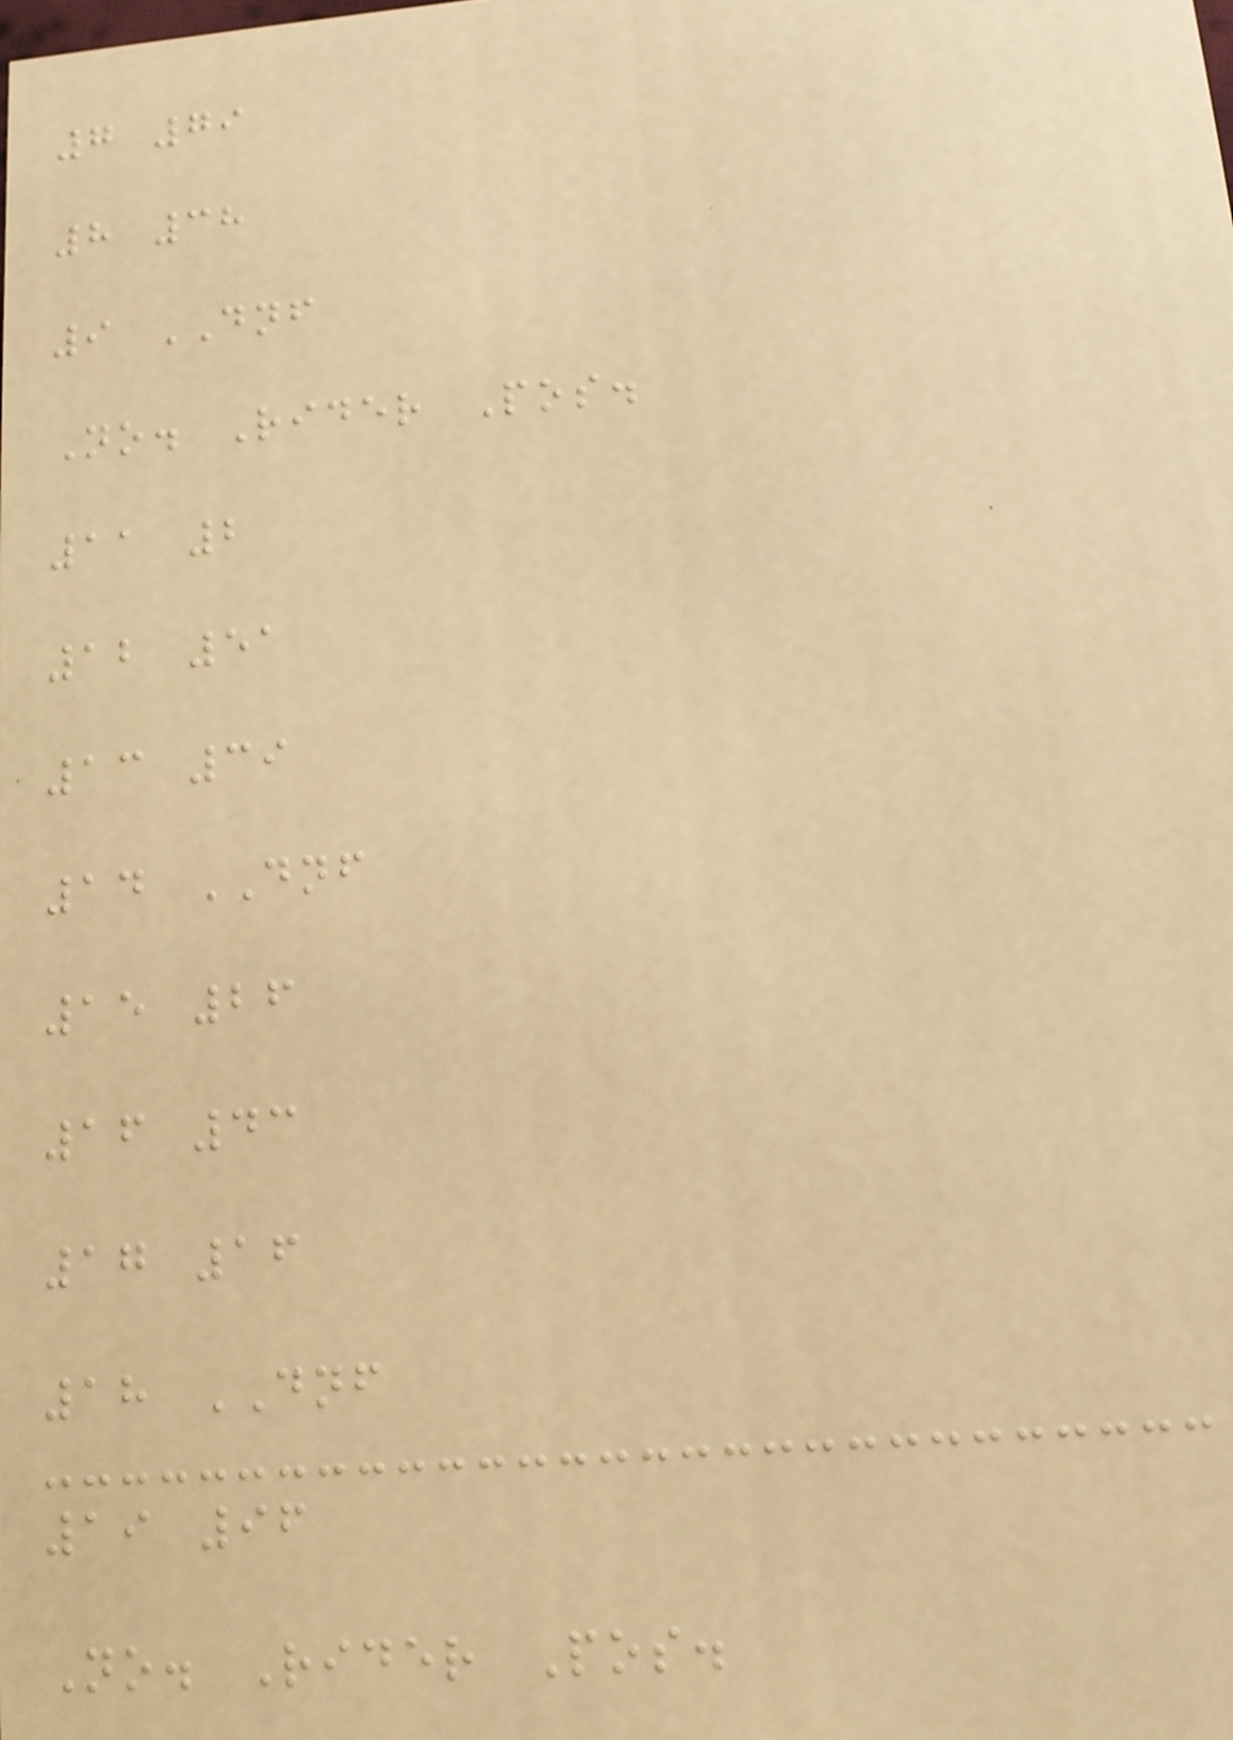7 79
8 38
9 DNF
No. Rider Pos.
11 2
12 51
13 39
14 DNF
15 26
16 43
17 16
18 DNF
19 96
No. Rider Pos.
